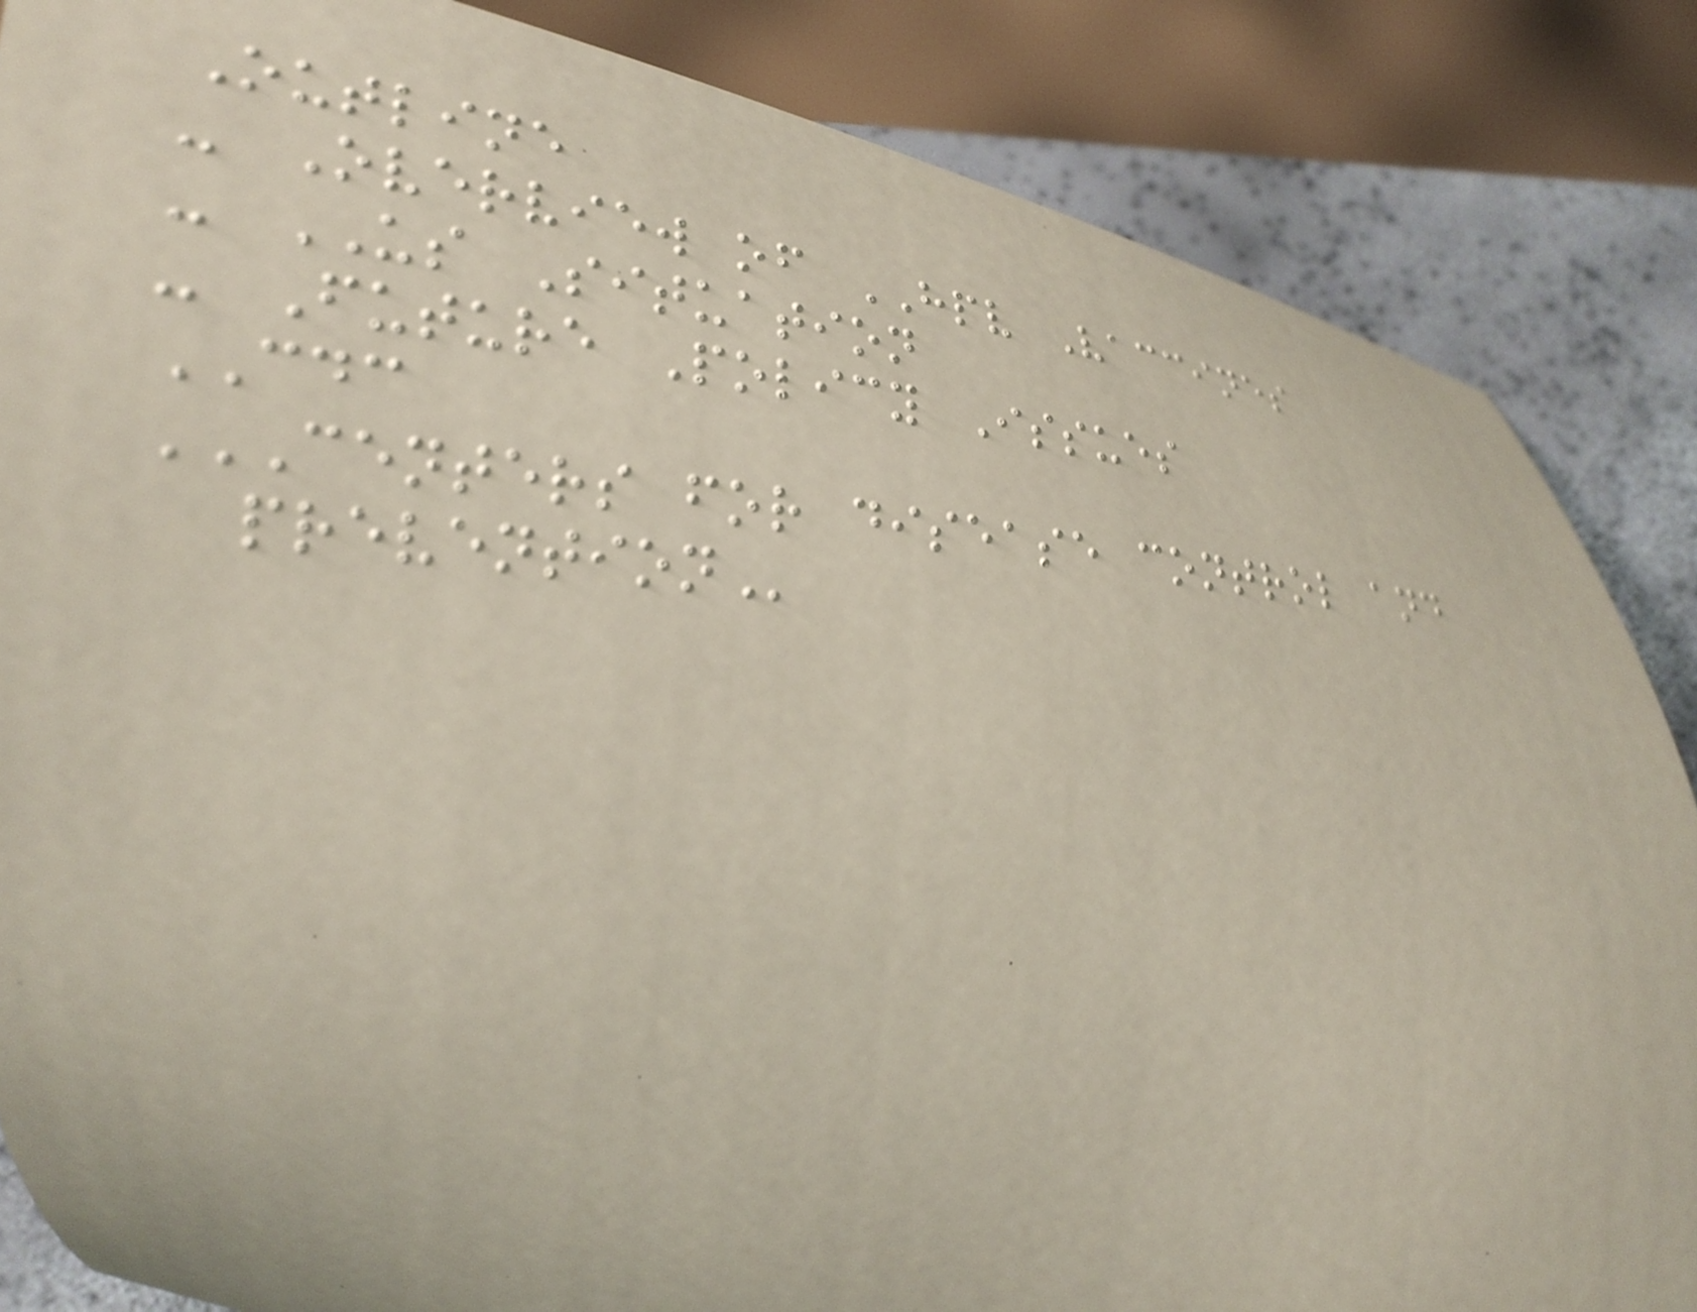Outline
- Overview of HPV Vaccines
- US Situation
- Future Policy Issues
CDC
CENTERS FOR DISEASE CONTROL AND
PREVENTION
